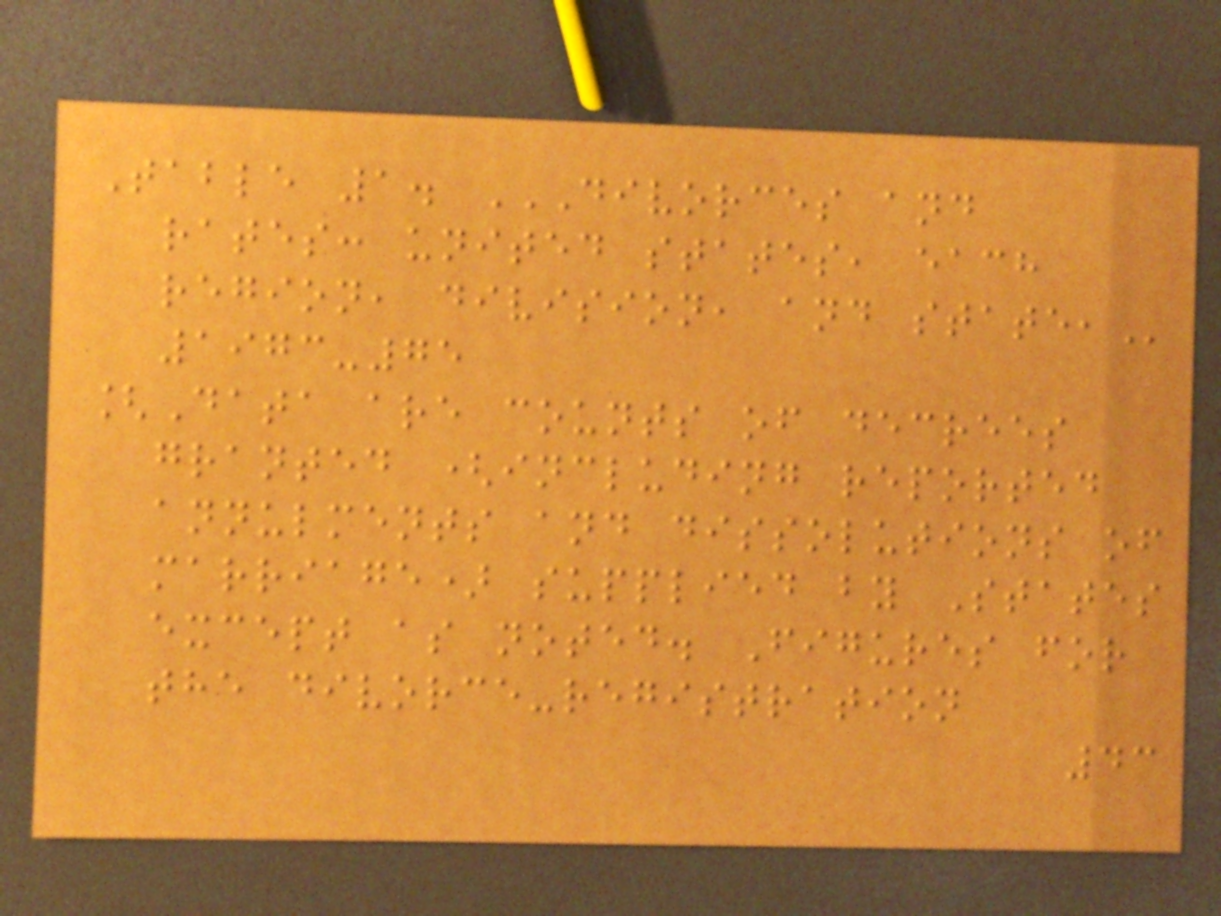Table 1. DIVORCES AND
RATES: UNITED STATES, EACH
REGION, DIVISION, AND STATE,
1973-75
[Data are counts of decrees
granted (including reported
annulments and dissolutions of
marriage) supplied by States
except as noted. Figures for
the divorce-registration
43
